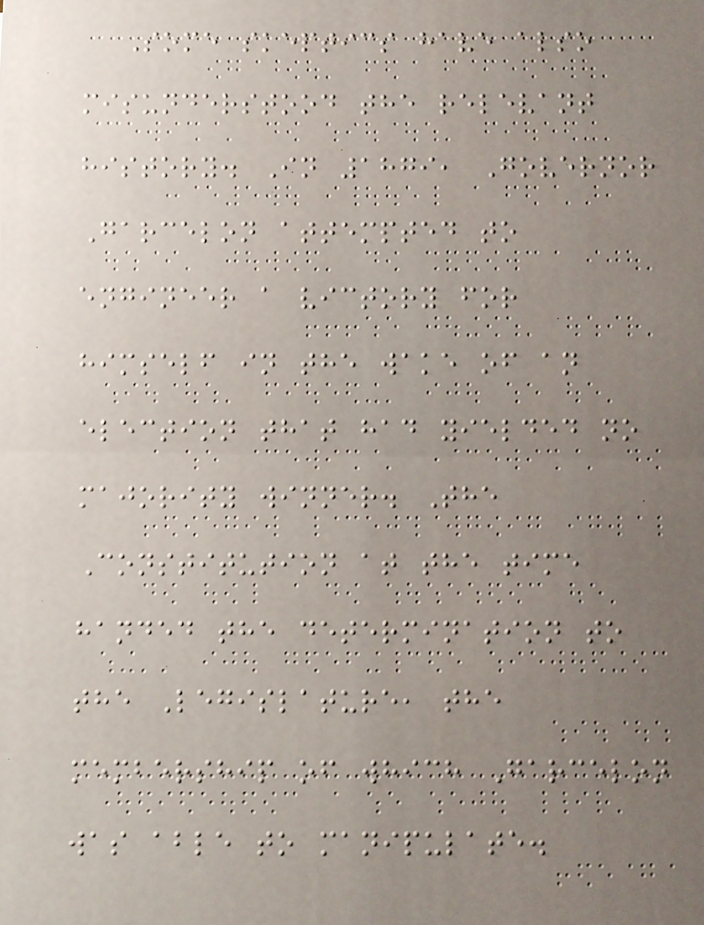Some skeptics have also
misunderstood the relevant
history. In 1879, Governor
Garcelon attempted to
engineer a victory for
himself in the wake of an
election that had yielded no
majority winner. The
Constitution at the time
handed the determination to
the Legislature, the
membership of which Garcelon
was able to manipulate.
